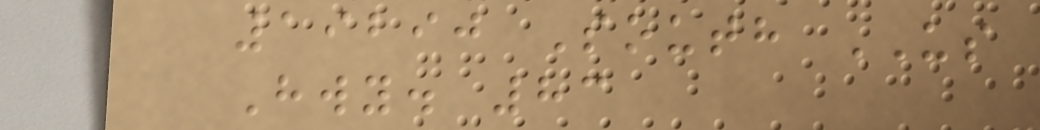19290 South US
Hwy. 83
